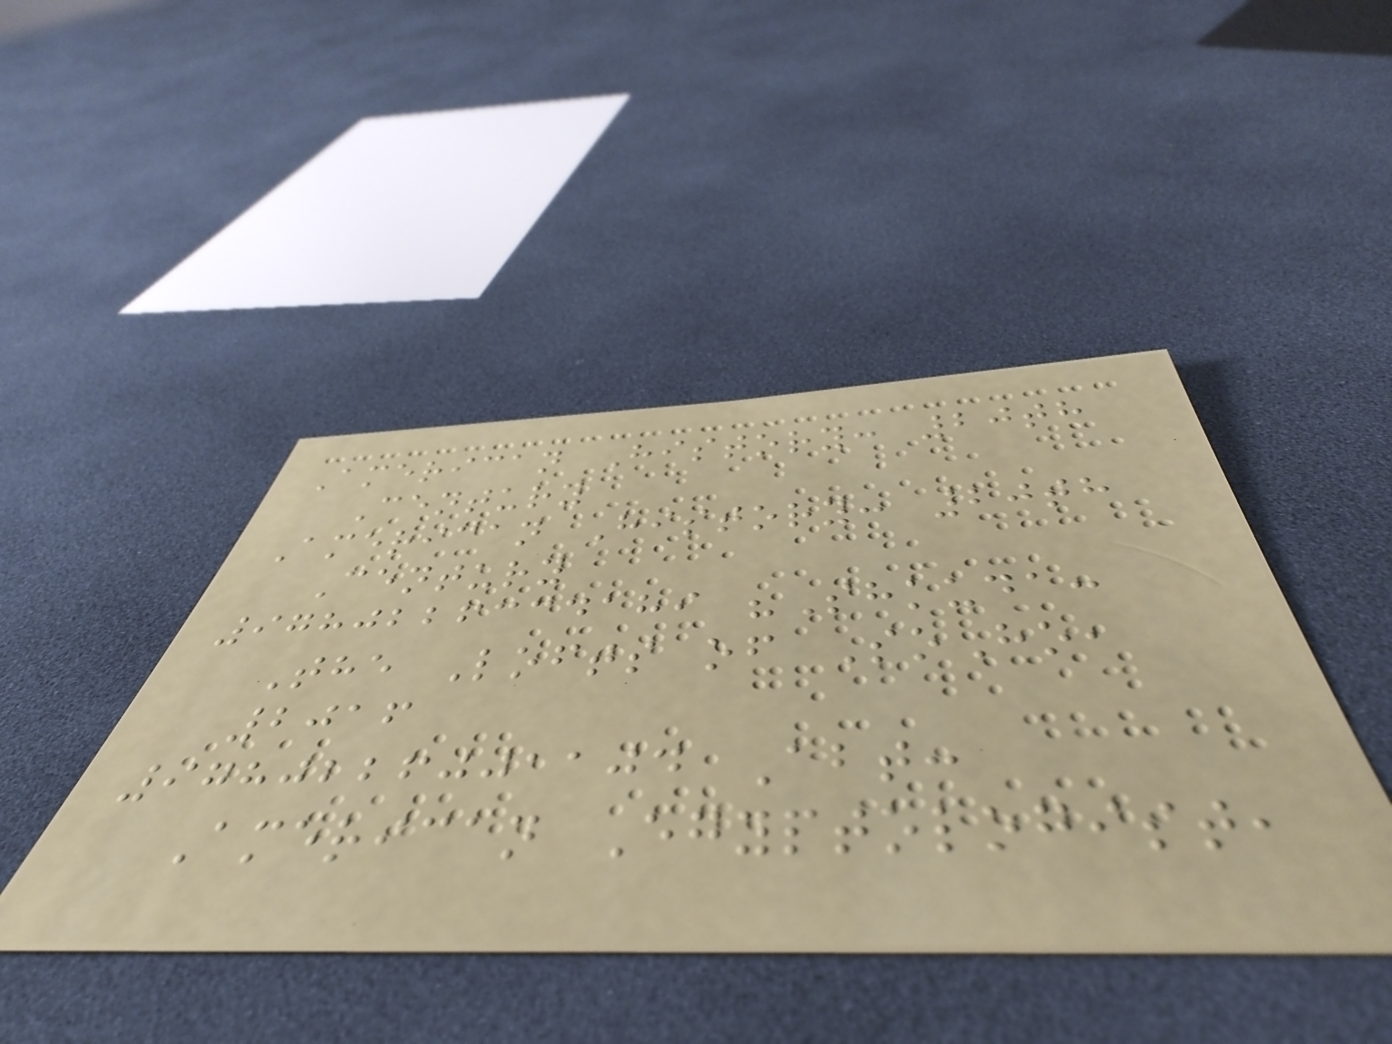American History: 20th
Century
American History: 20th
Century
9780226334189 "Shkuda:
The Lofts of SoHo,
2016
9780226001104 Abt:
American Egyptologist,
